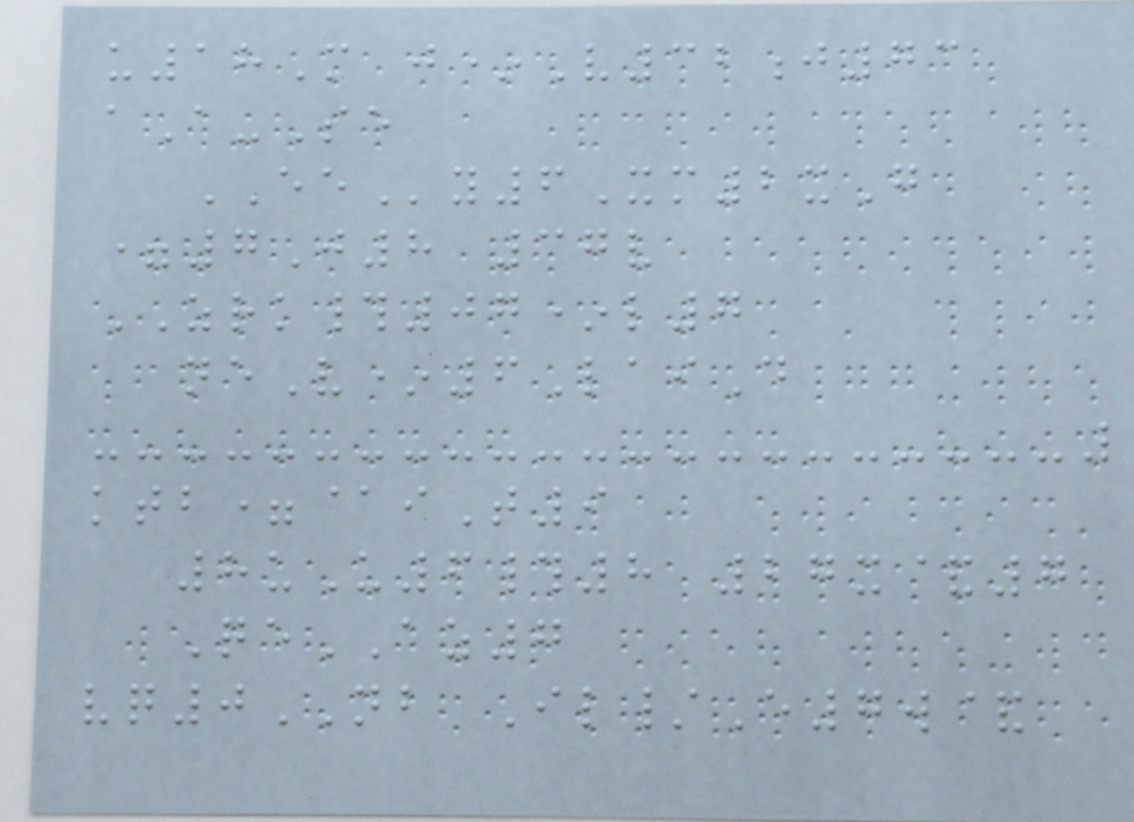u18M j*V32j73
aA-Se
EEy6Xm2xG
=7J8 37v
ZRK#07*l7
neV*6LaiD
ktb=@iT9
8uU6#8 27x&7
QeAZ7
vq0NB Il/E7w&
